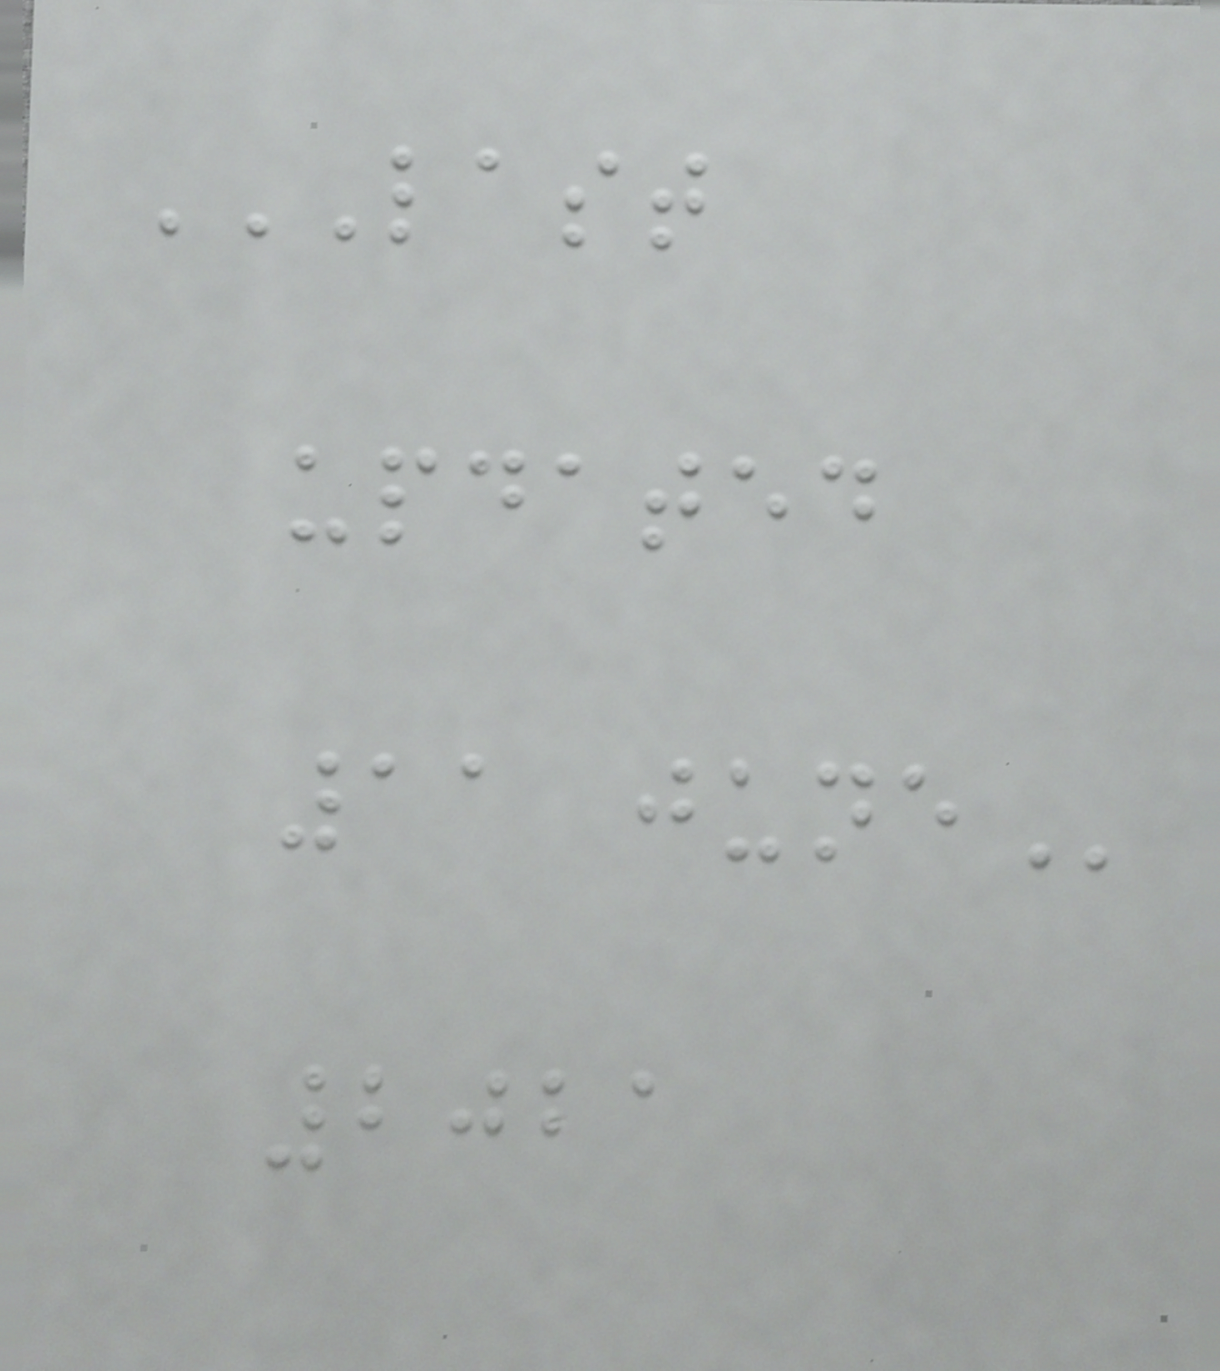LAST
UPDATED
11 JUNE
2021
